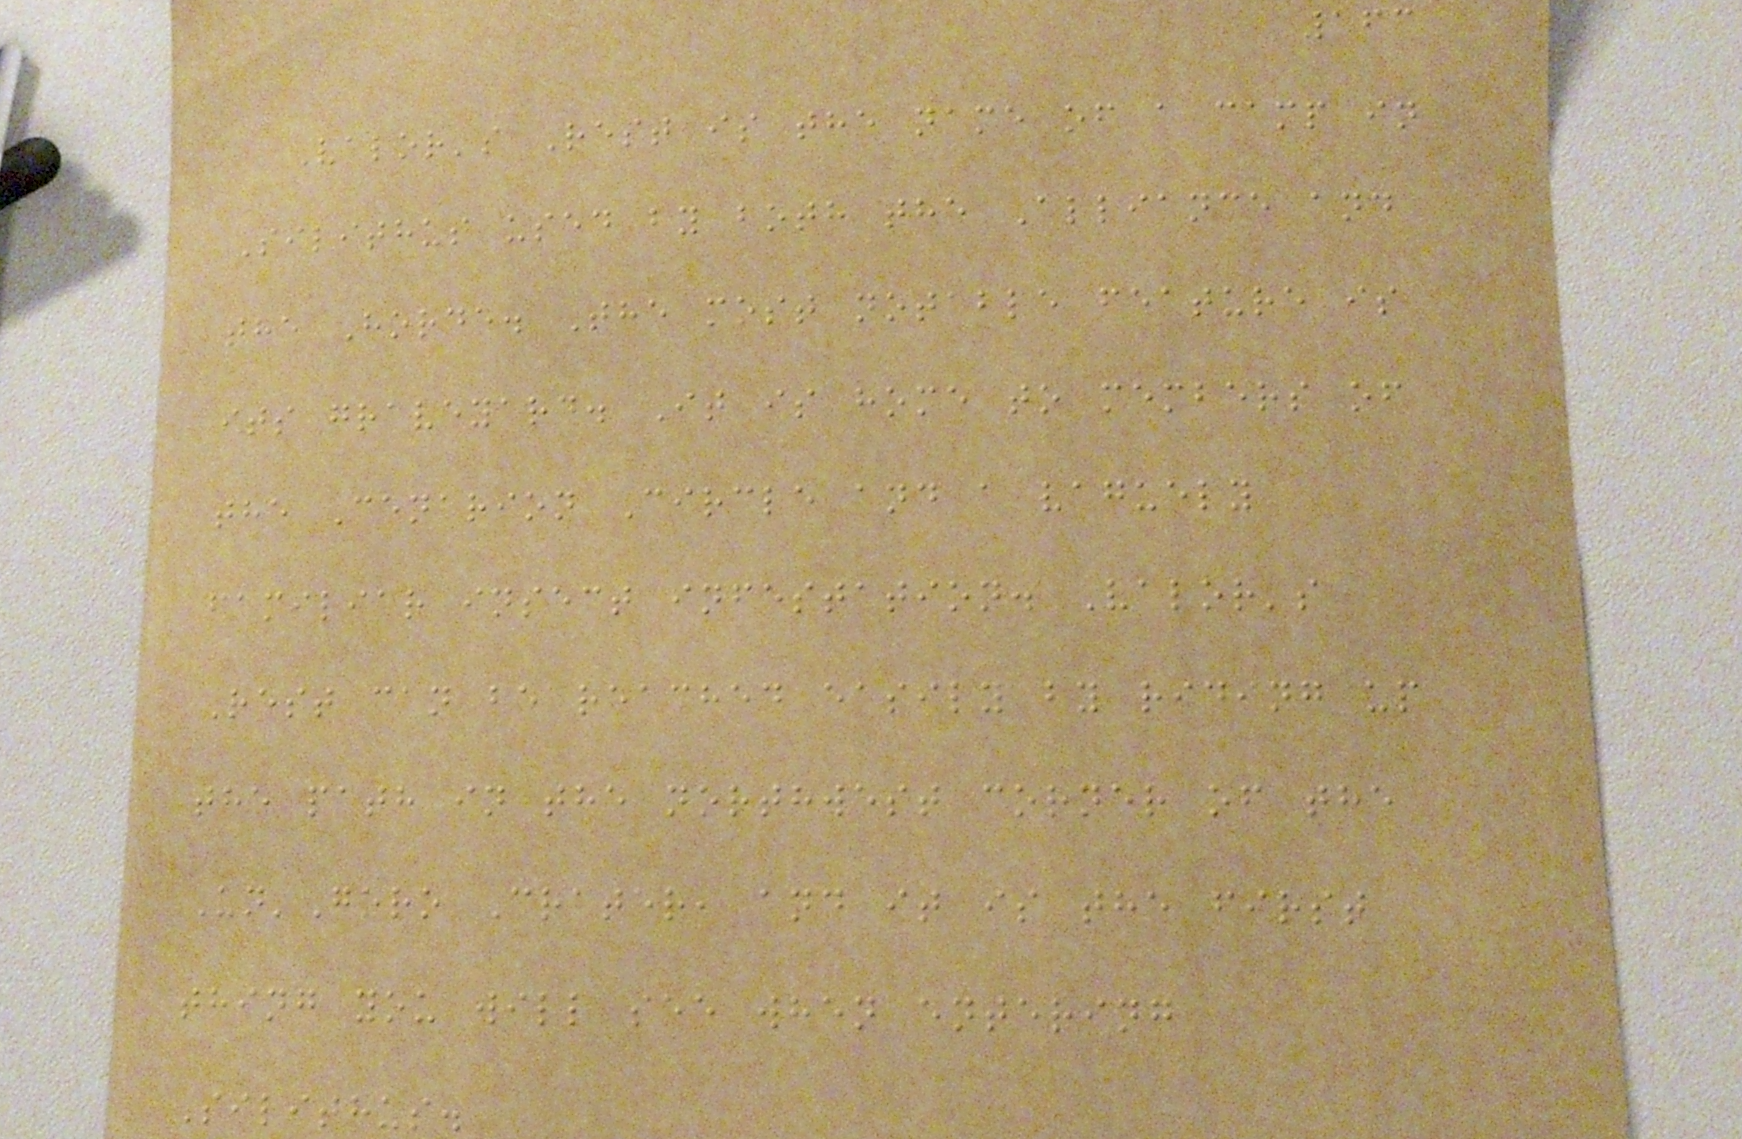163
Valor's Rest is the name of a camp in
Silithus used by both the Alliance and
the Horde. The most notable feature is
its graveyard. It is home to members of
the Cenarion Circle and a vaguely
familiar insect infestation. Valor's
Rest can be reached easily by riding up
the path in the northwest corner of the
Un'Goro Crater, and it is the first
thing you will see when entering
Silithus.
